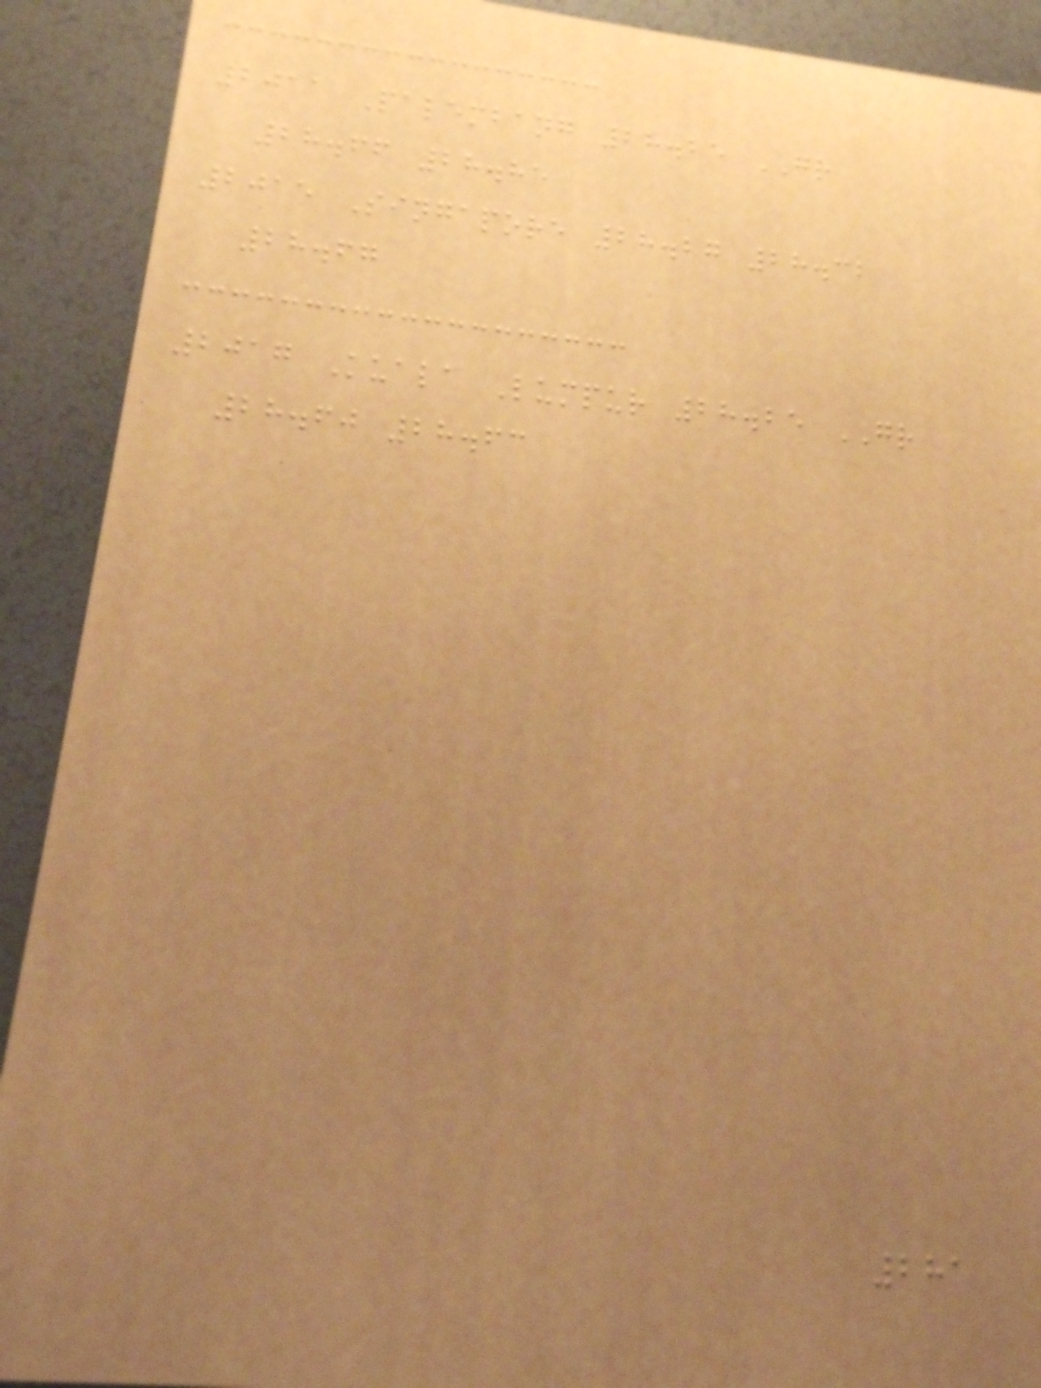2011 Palembang 28.25 GR
28.66 28.85
2015 Singapore 28.27 28.32
28.67
2017 Kuala Lumpur 28.25 GR
28.60 28.63
281
